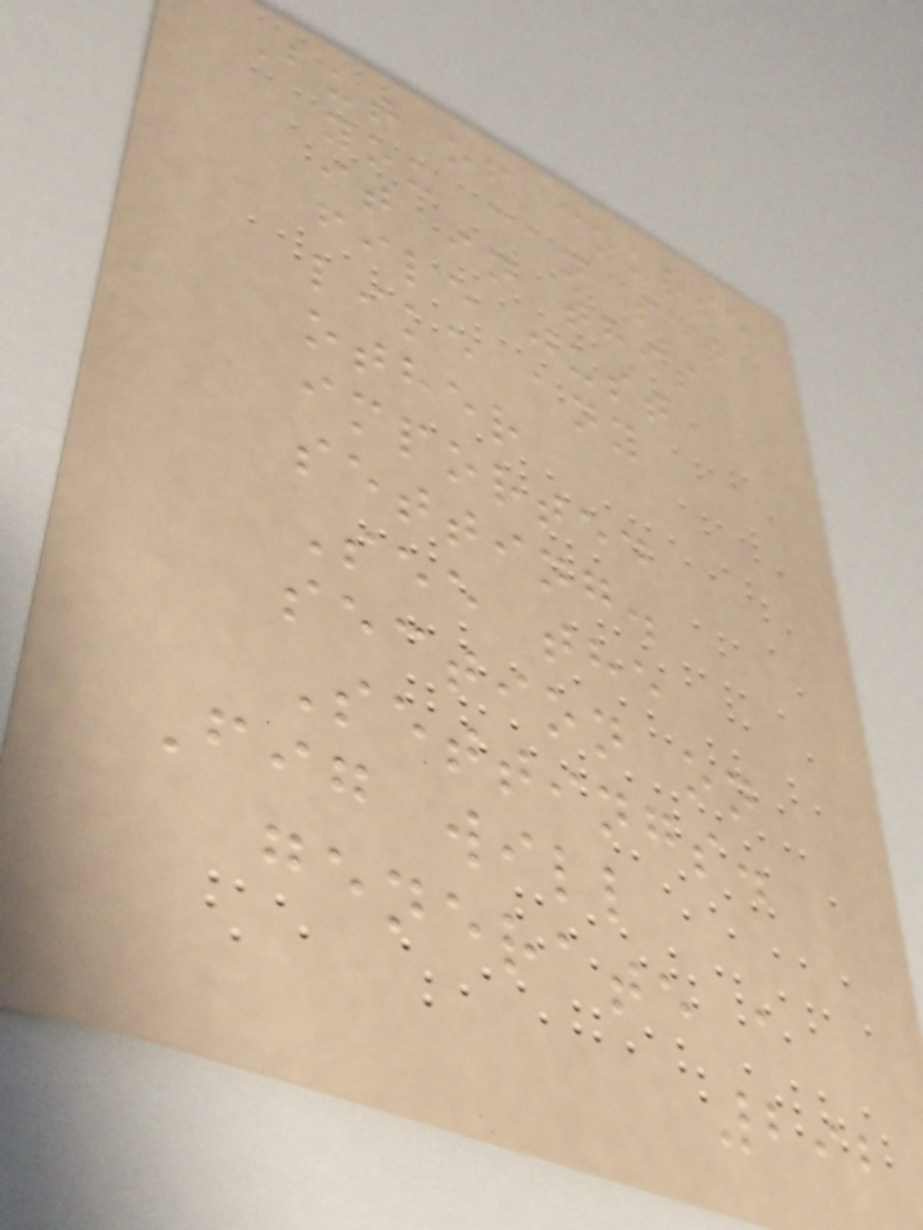But of course
you can set
it in this
file just
like any
other
imported
setting.
See the
section on
Settings.
Fig will
generate a
292
